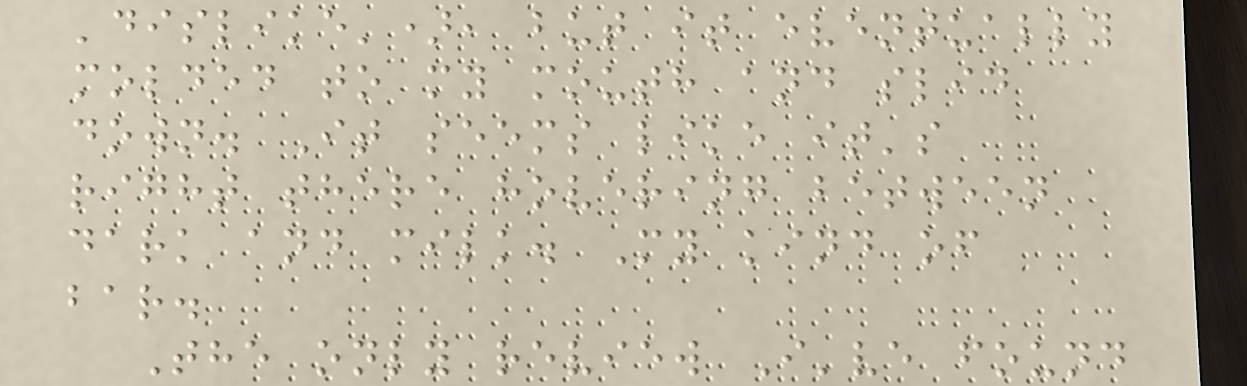'dislike'), but it eventually
molded to my mouth and slid
down. It seems like it's
right there hovering between
dark and milk. My kind of
bar.
The only review I've found
